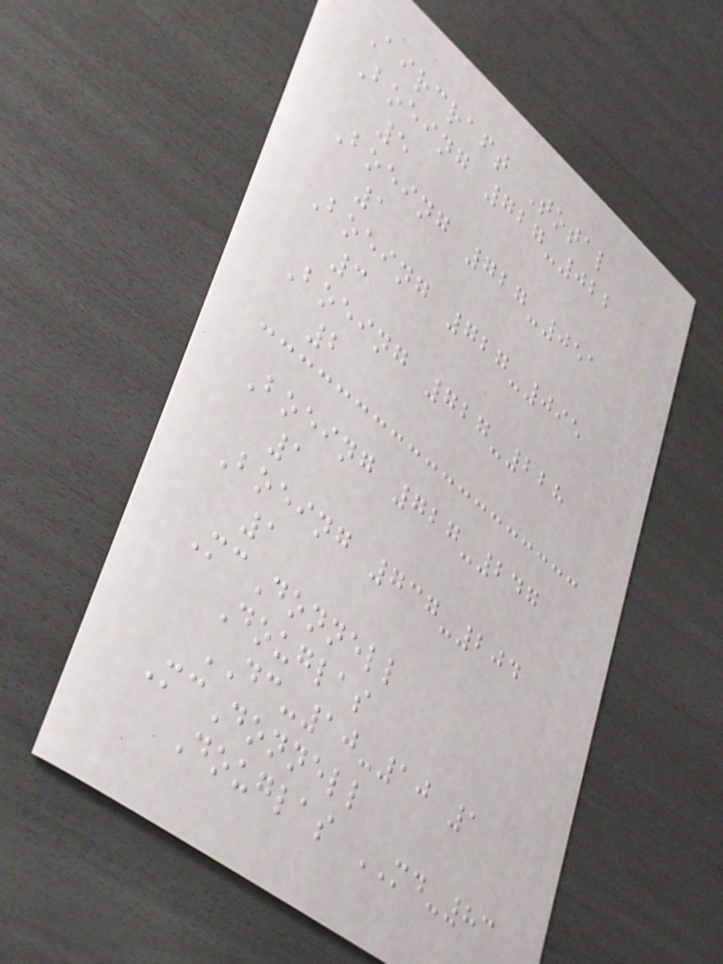Aircraft Total
Boeing 727-022
5
Boeing 727-051
1
Boeing 727-095
3
Boeing 727-228
2
Boeing 727-247
1
Boeing 737-204
1
McDonnell
Douglas
DC-10-10 1
McDonnell
Douglas MD-83
